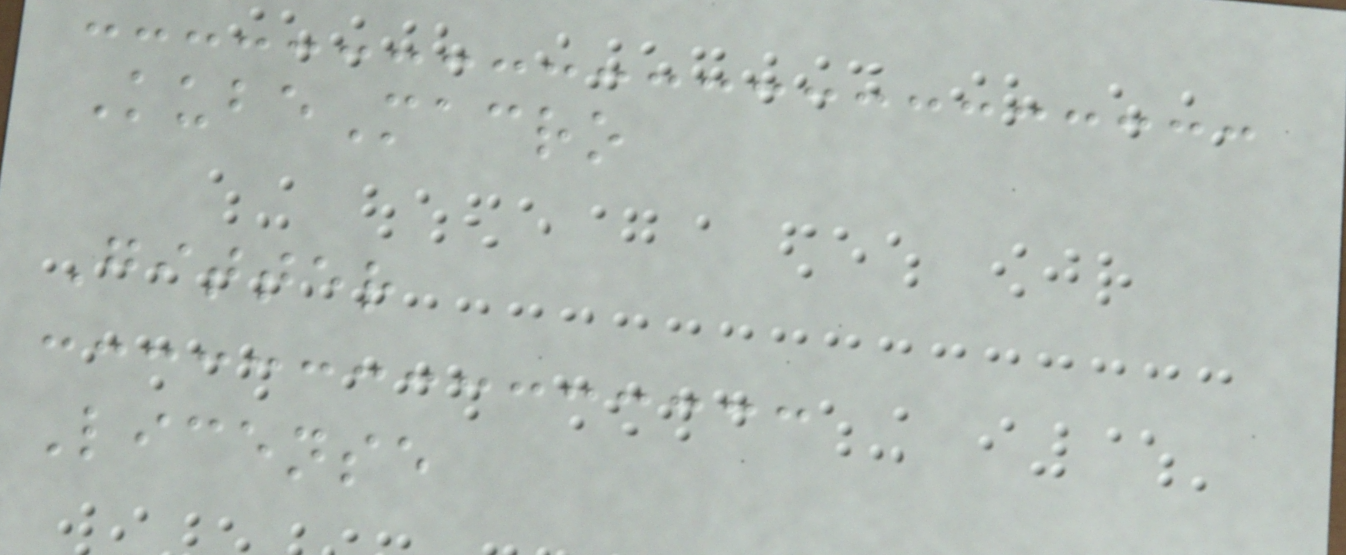KubeMacro
Gitter
License
